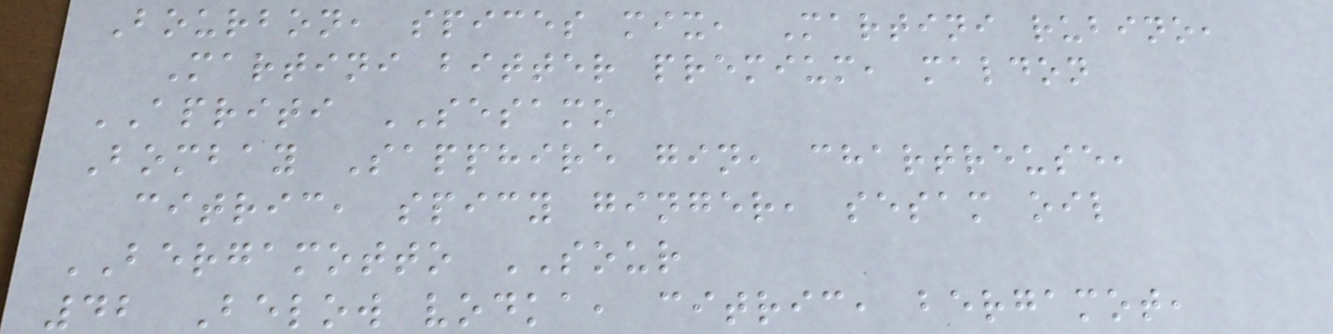Bourbon, spices mix, Martini rubino,
Martini bitter premium, maldon
APRITI SESAMO
Bombay Sapphire gin, chartreuse,
citric, spicy ginger, sesam oil
BERGAMOTTO SOUR
42 Below vodka, citric, bergamot,
